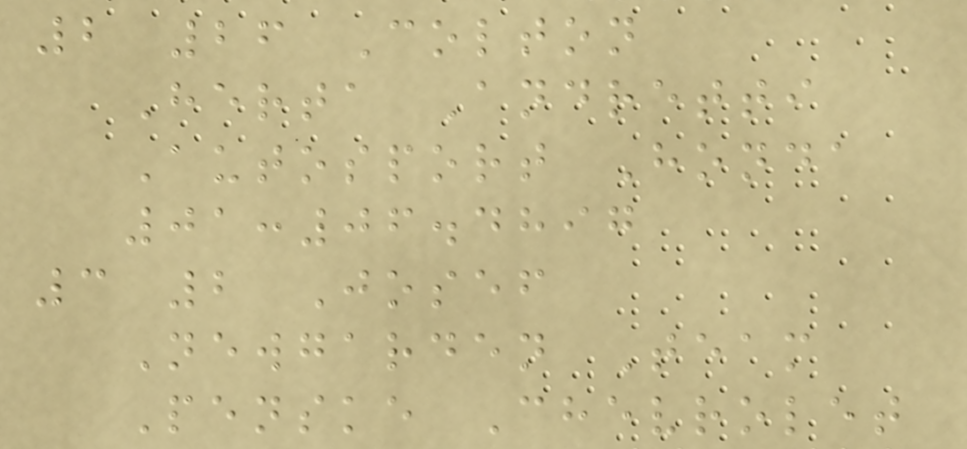2 26 Colton
Herta Andretti
Autosport Honda
01:06.4897
3 2 Josef
Newgarden Team
Penske Chevrolet
